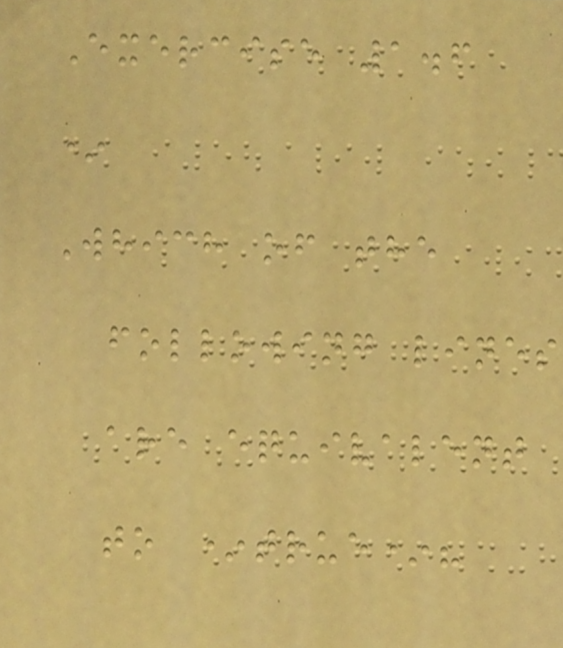Exercise 1.6
*
Which of the
following lines
are equivalent
to *true*?
